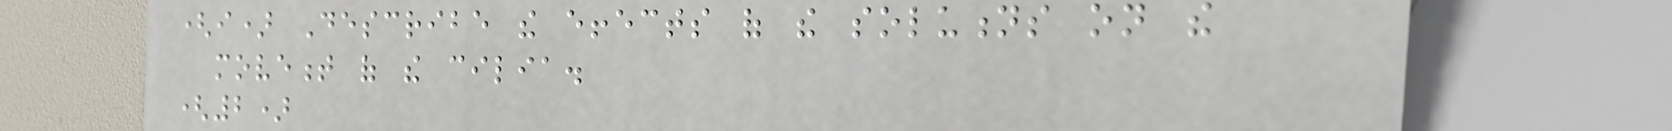(i) Describe the effects of the solutions on the
movement of the cilia.
(2)
